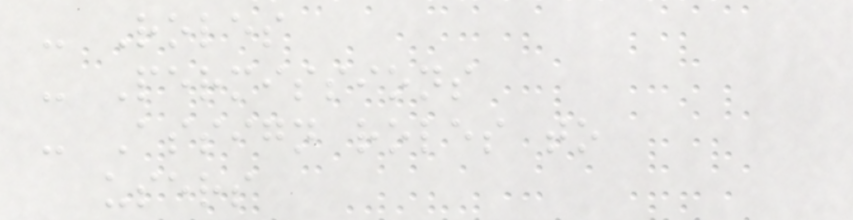- Roles
- Permissions
- Assign roles to
users
